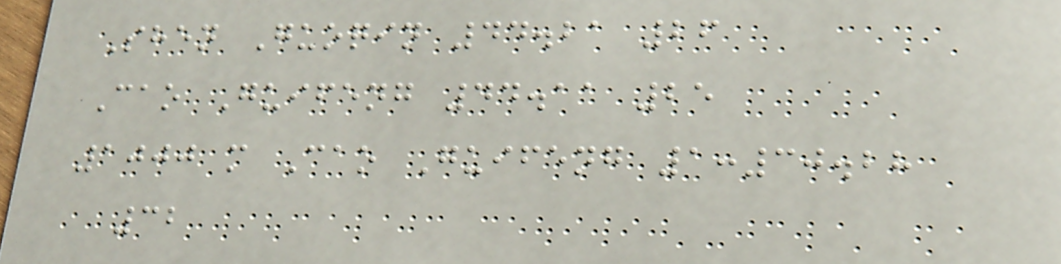Shen Guoqin 44.21 26
Cao Guifeng 44.11 25
1000 m Cao Guifeng 1:30.28
32
